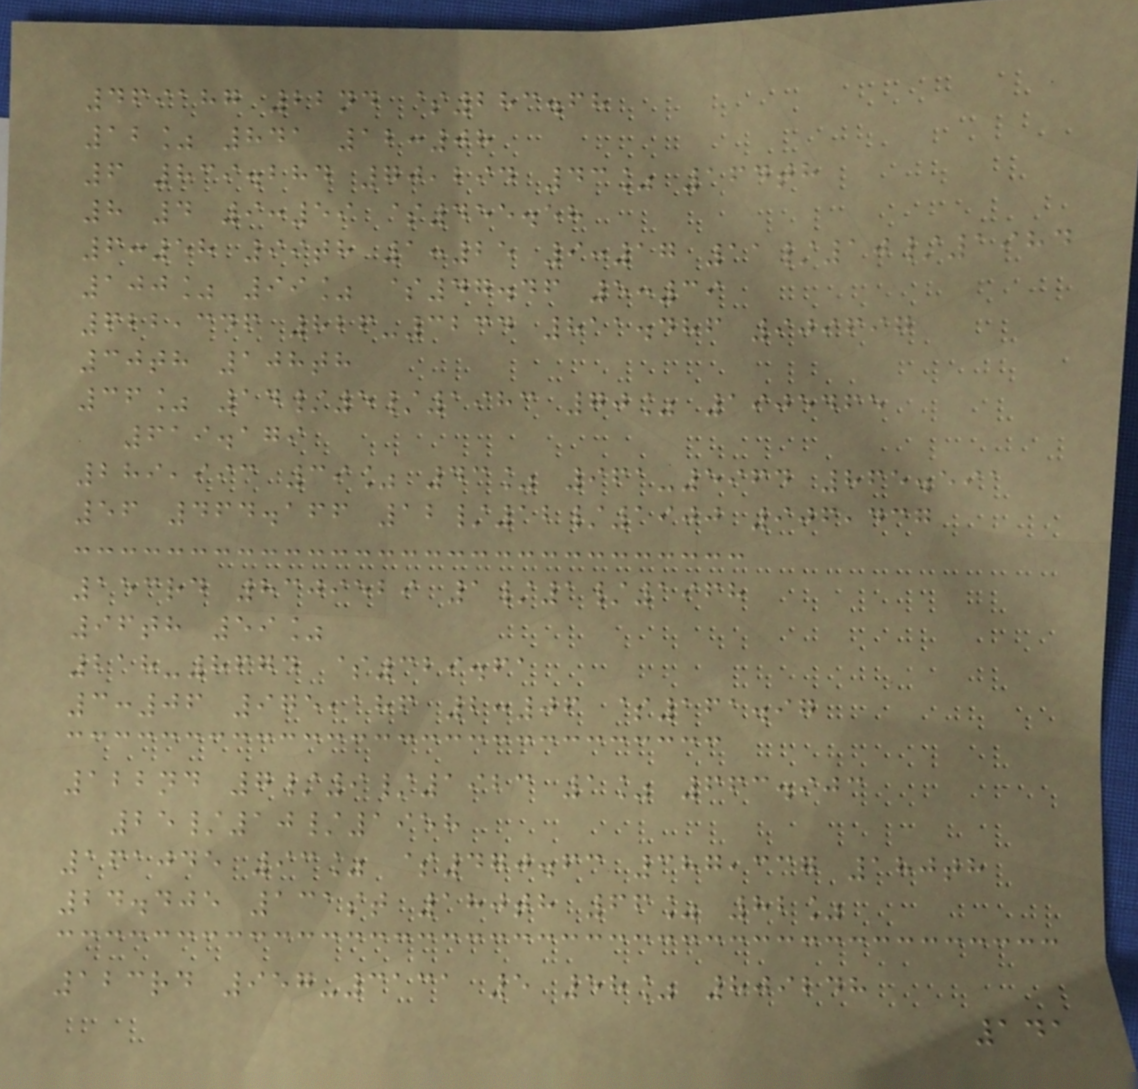469187 22nd $283.68
12% 841 12:08
6 839.284 70,294 43% 164th
8 4 9:59 $455.58
6:58 99th 1:25 9:17 11/10/1984
100% 99% $47.46 5:39
622,346 826-3234 811.486 909697
30th 108th
36% 14/5/1983 70% 1905465
619.179
289,993 39% 43% 961-5964 865.591
56 464.166 12/12/1900 906,437
153rd 8309529 1/1/1968
96th 59%
218-8674 $329.61
3:06 975,186 2:06 $161.97
122nd 7/9/1923 1% 663.903
25/10/1958
161045 93% $470.63 387,337 180th
24.405 131st 180th 66% 82%
123rd 957-3131 5 58% 809248
141
